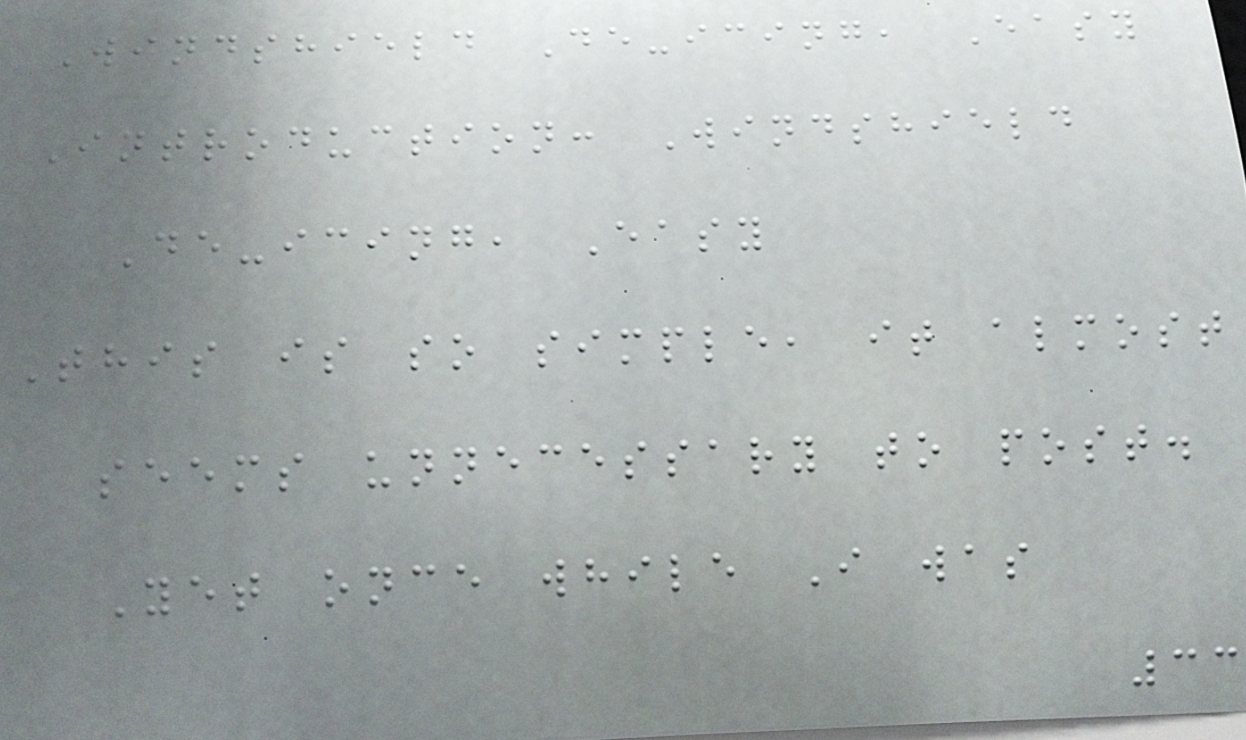Windshield De-icing, Easy
Introduction: Windshield
De-icing, Easy
This is so simple, it almost
seems unnecessary to post.
Yet once while I was
33
